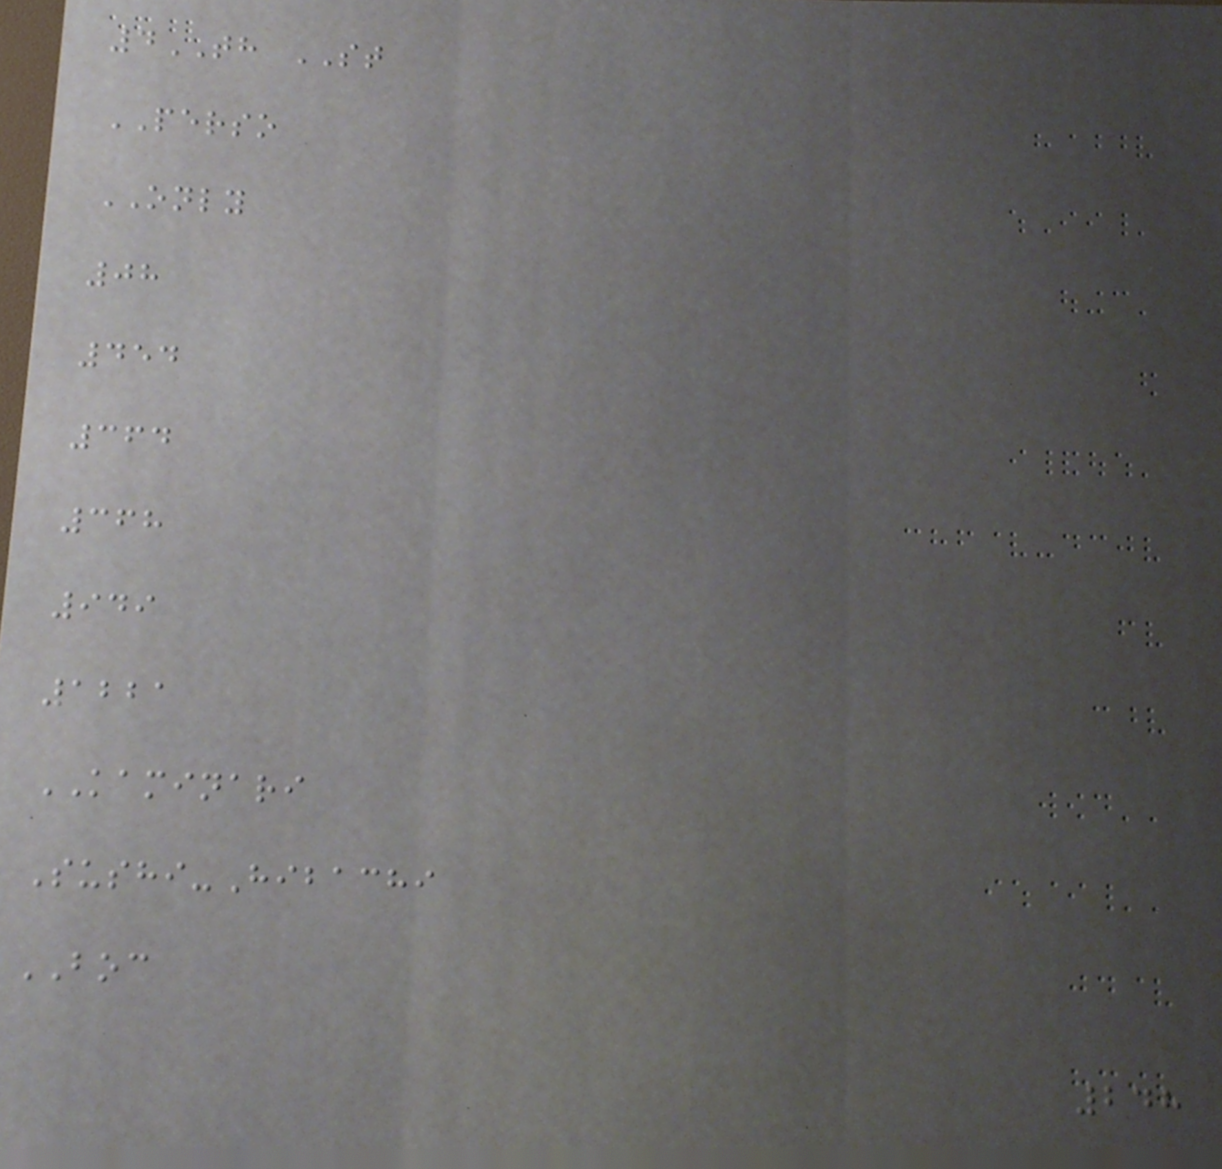4TH ST
PERSO
ONLY
08
454
364
368
949
1221
KAMINARI
Sushi-Hibachi
BOC
248
